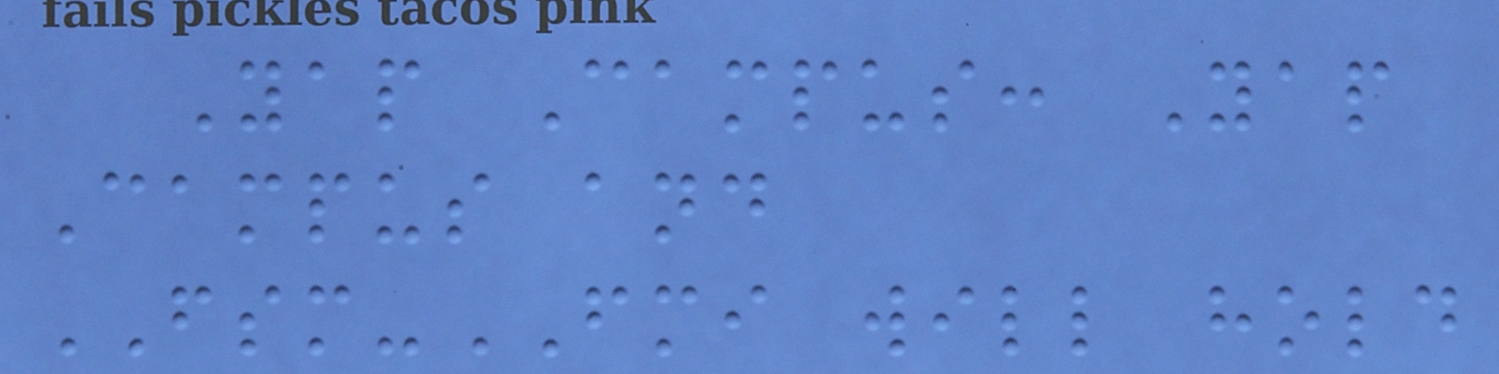Yap Campus: Yap
Campus and
FSM-FMI will hold
